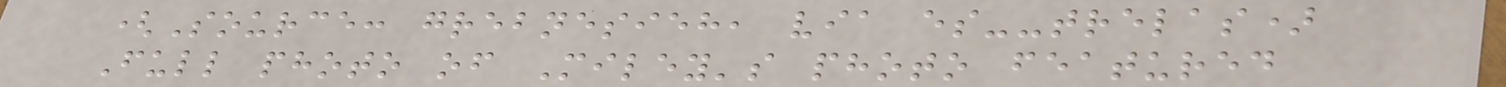(Source: grebnesieh, via es--trelas)
Full photo of Miley's photo featured
